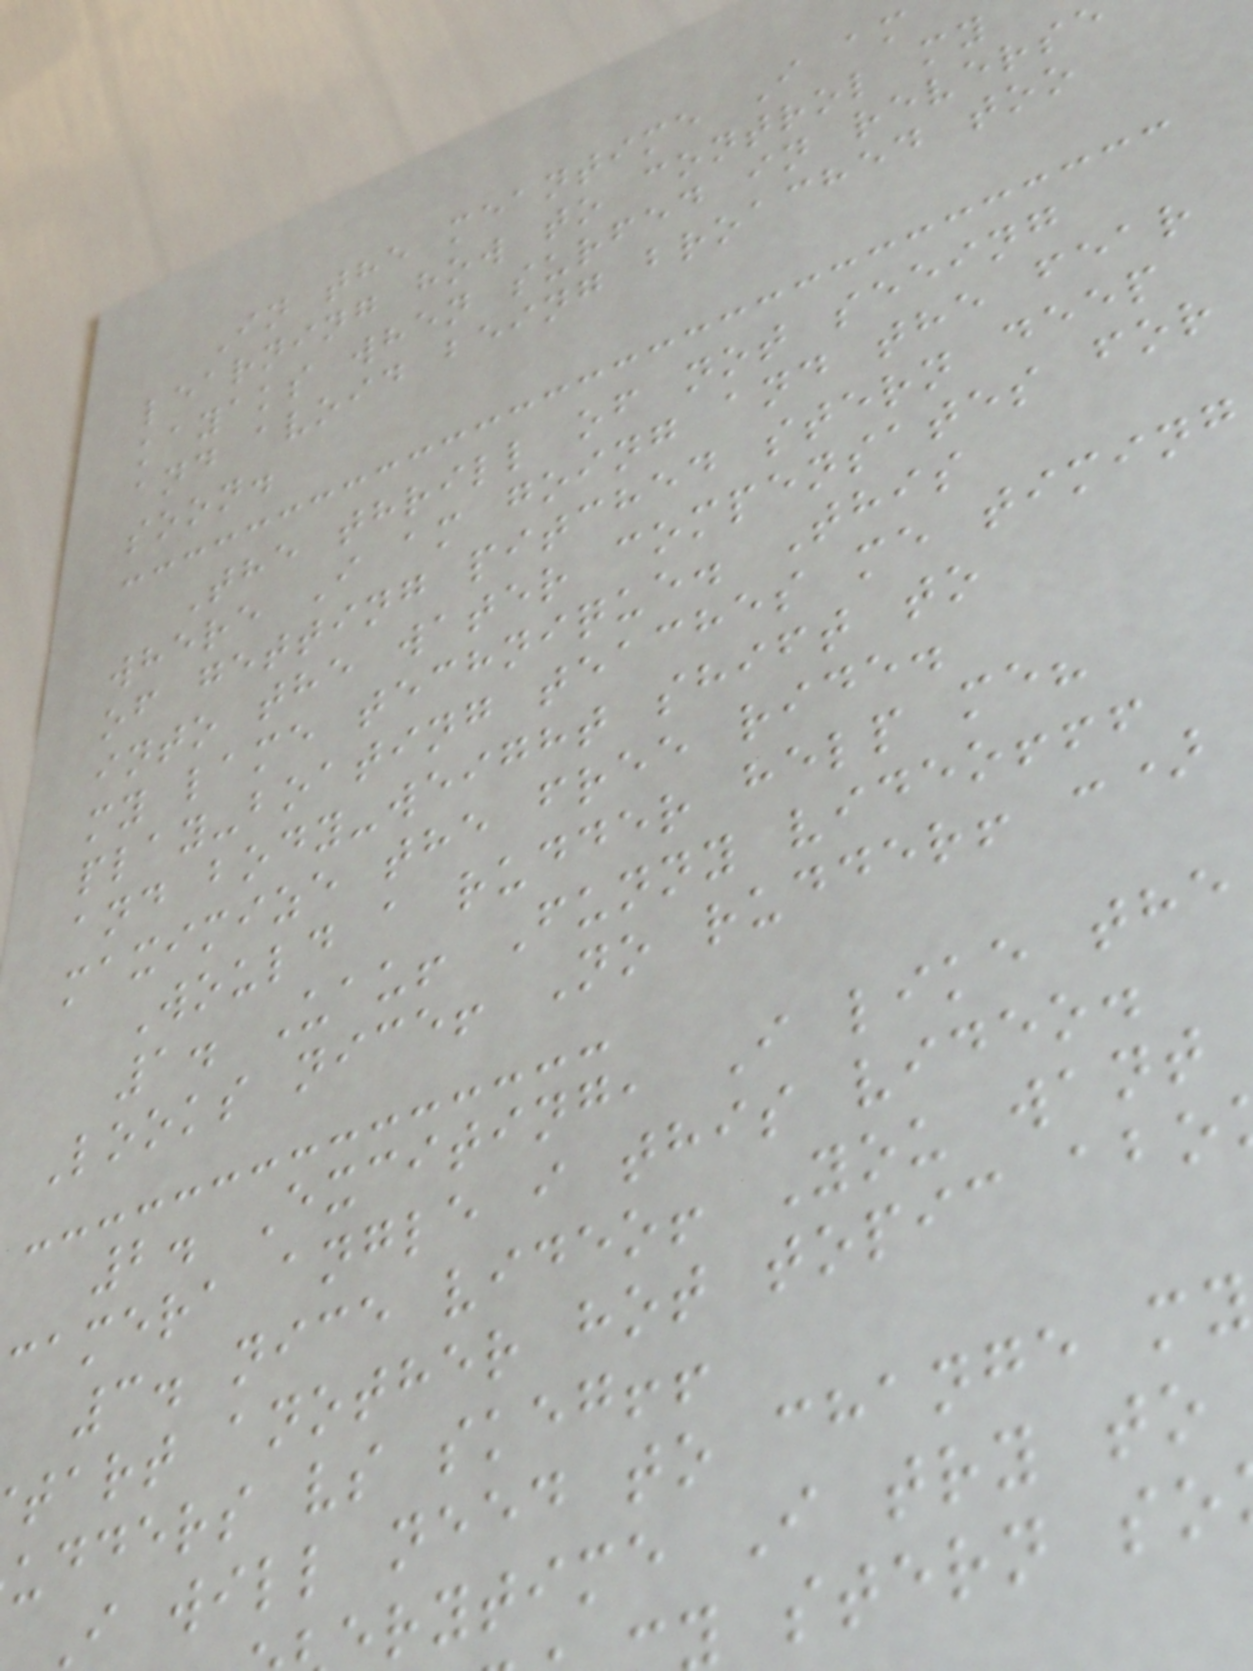In the meantime I am
learning how to control my
kayaks when surfed in reverse
and avoid being broached too
soon.
The thrill of not seeing
where I am going and the fear
of getting pitched stern deep
into the water compensates for
my lame technique. This
play-boating teaches me timing
and body-weight shift to
maximize the free ride.
Would a rudder help me?
1. Uau! Funny video!!!
Looks nice! No rudder! :)
2. Exciting, I like the
camera angle i this video.
3. nice video! You want
tart another hot topic abo
udders vs skeg!!
i will need to change my
rytime I try to
stern so
